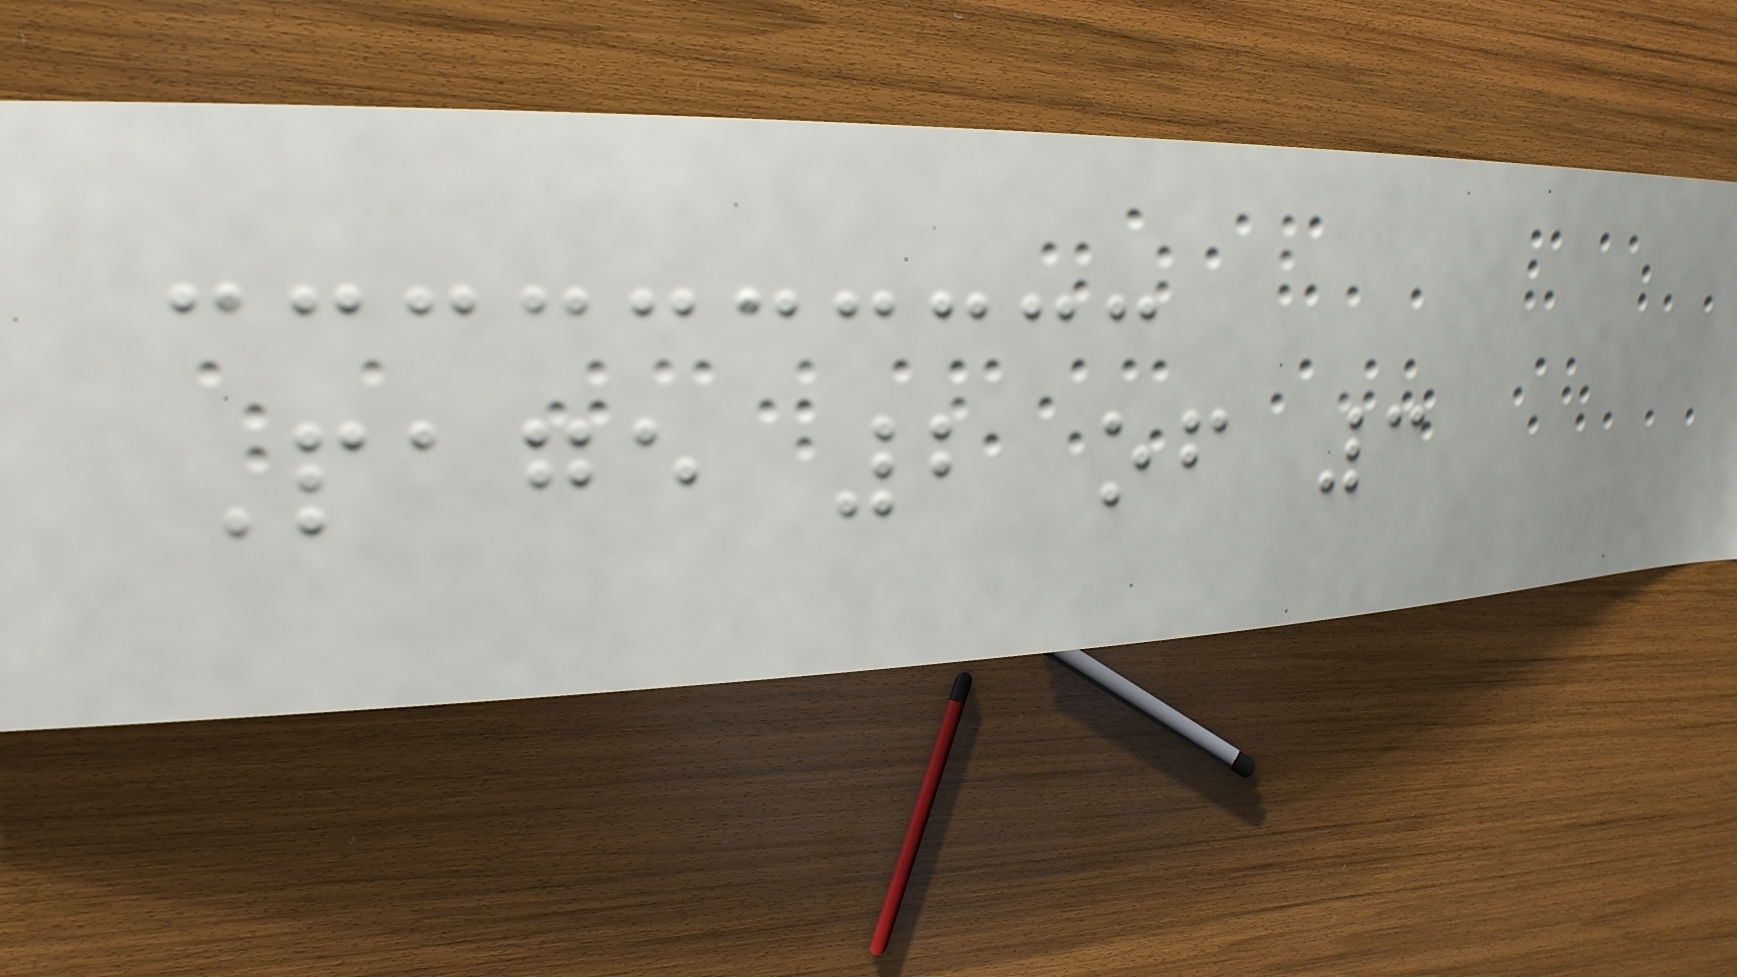Page 2 of 3
